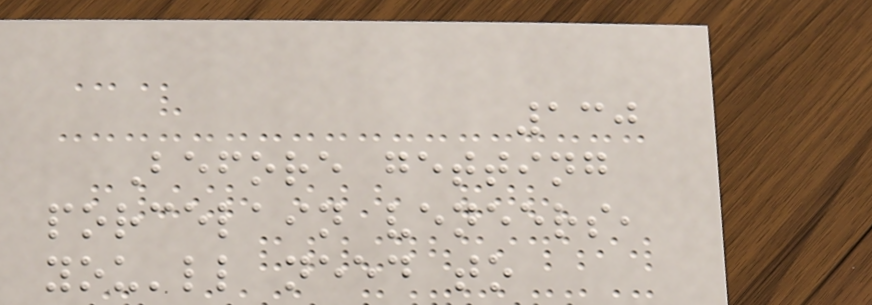130
Before getting
porcelain veneers,
you'll need to
